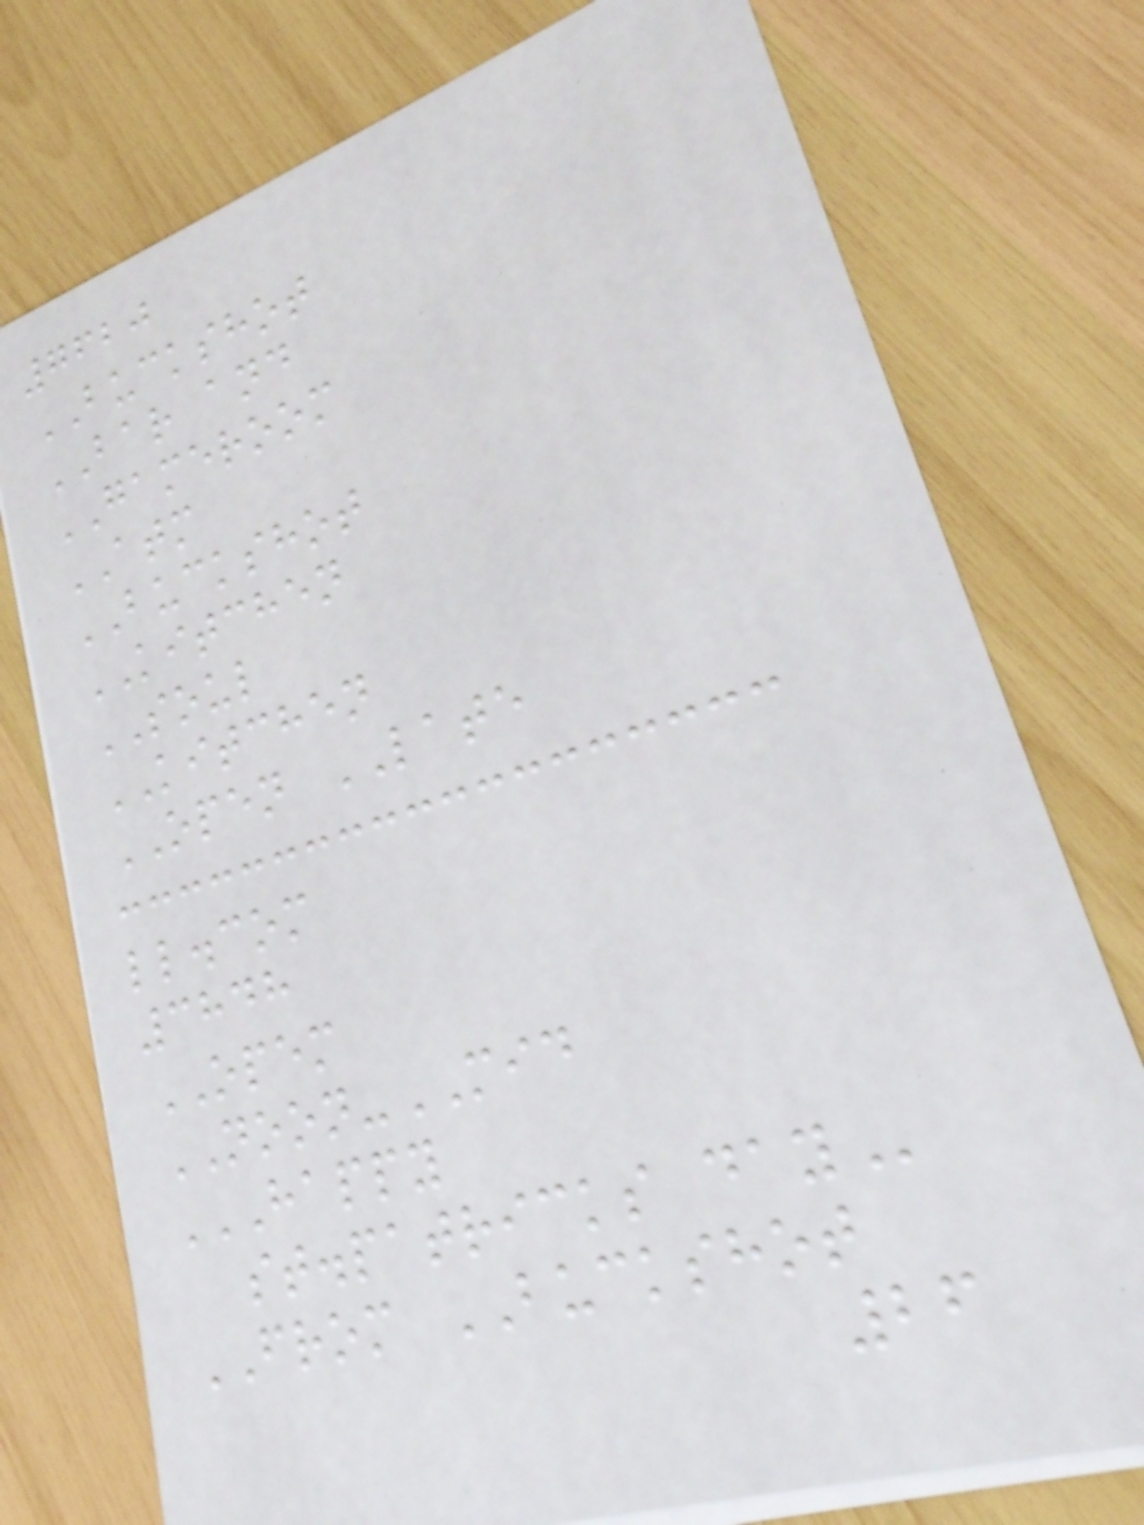7620
BUCKSHOT
BAR and
GAMEROOM
ATM
BUCKSHOT
KITCHEN
SOUL
KITCHEN
OPEN LATE
ll.com
3848
OPEM
NOON-MID
HAPPY
ST.PATRICKS DAY
FROM BUCKSHOT
26
